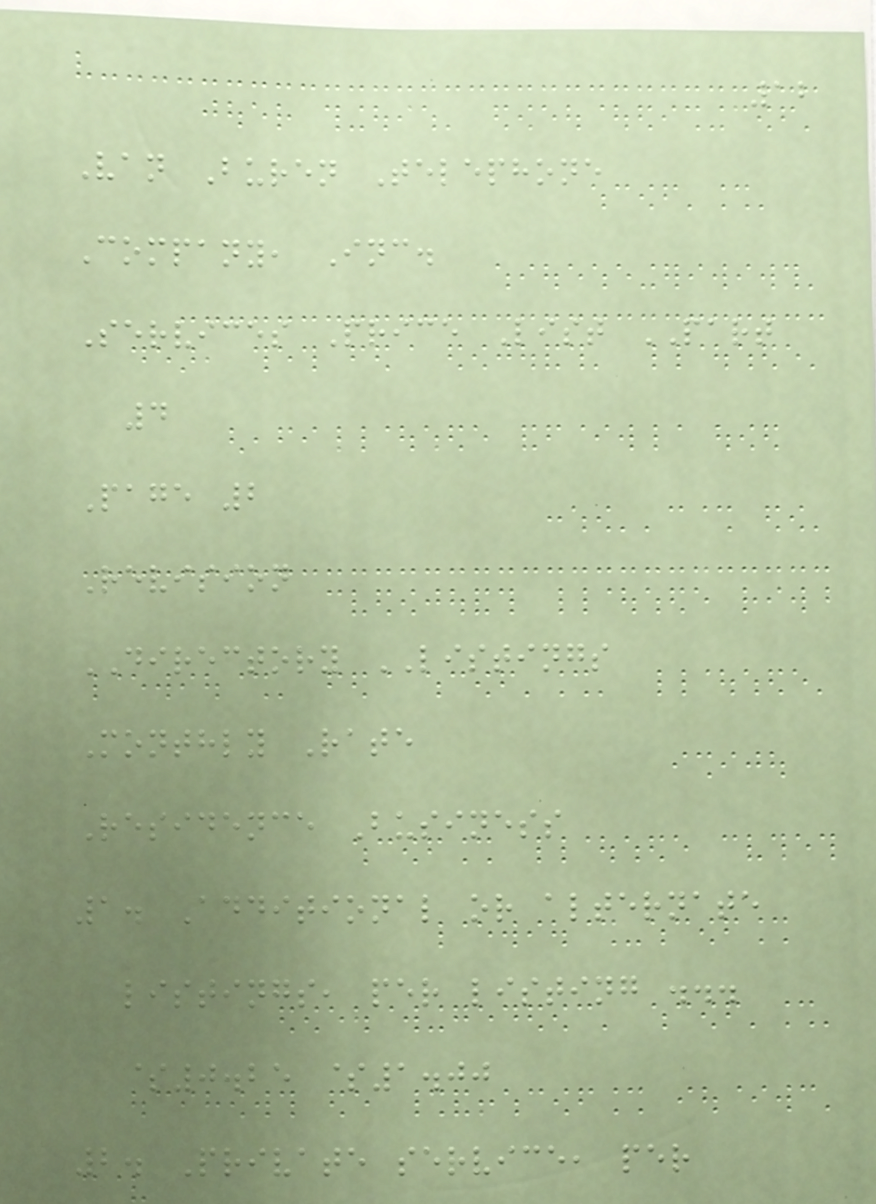12
Van Buren Telephone
Company, Inc.
Services Price List PART
4
Page 2
Revision
DIRECTORY LISTINGS
Monthly Rate
Residence Business
1. Additional or alternate
listings, per listing ...
$0.25 $1.00
2. Private service, per
